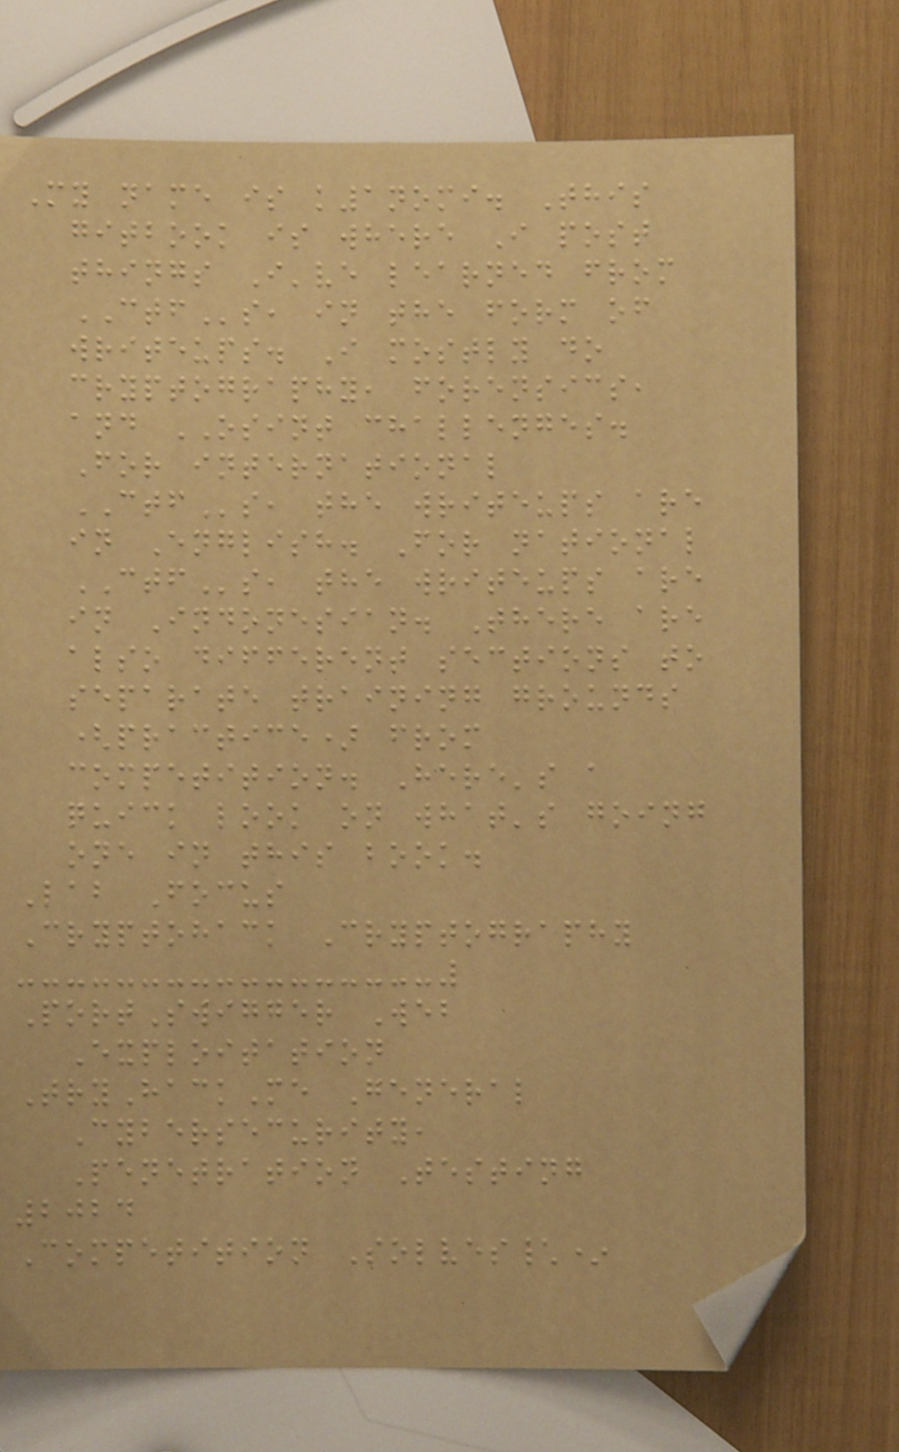My name is k1nomi. This
gitbook is where I post
things I've learned from
CTFs, in the form of
writeups. I mostly do
cryptography, forensics,
and OSINT challenges.
For international
CTFs, the writeups are
in English. For national
CTFs, the writeups are
in Indonesian. There are
also different sections to
separate training grounds
(practice) from
competition. Here's a
quick look on what's going
one in this book.
Lab Focus
Cryptohack Cryptography
PortSwigger Web
Exploitation
TryHackMe General
Cybersecurity,
Penetration Testing
2024
Competition Solves\*
